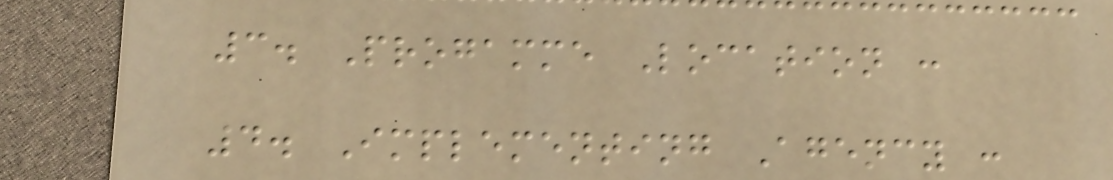3. Progamme Location :
4. Implementing Agency :
